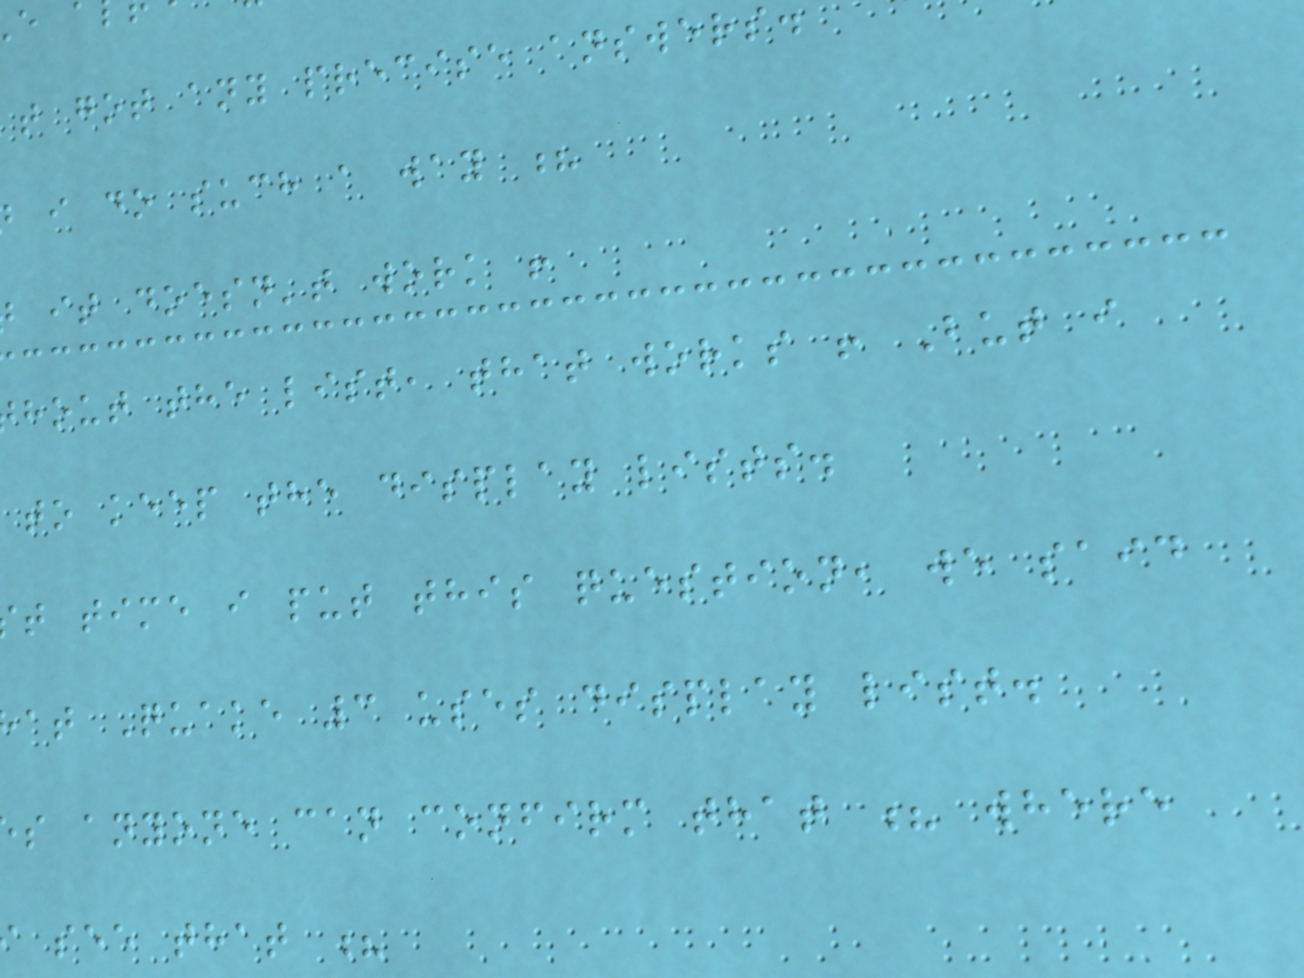t got any precise answers.
i do such a way ?
it doesn't work !
hout the list, that works ! But i
to keep the display lists.
t time i put this question, we said
at Quake 3 uses display list.
s anyone can confirm that ? where
see that ?
